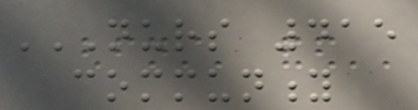NURS 415
COMMUNITY
